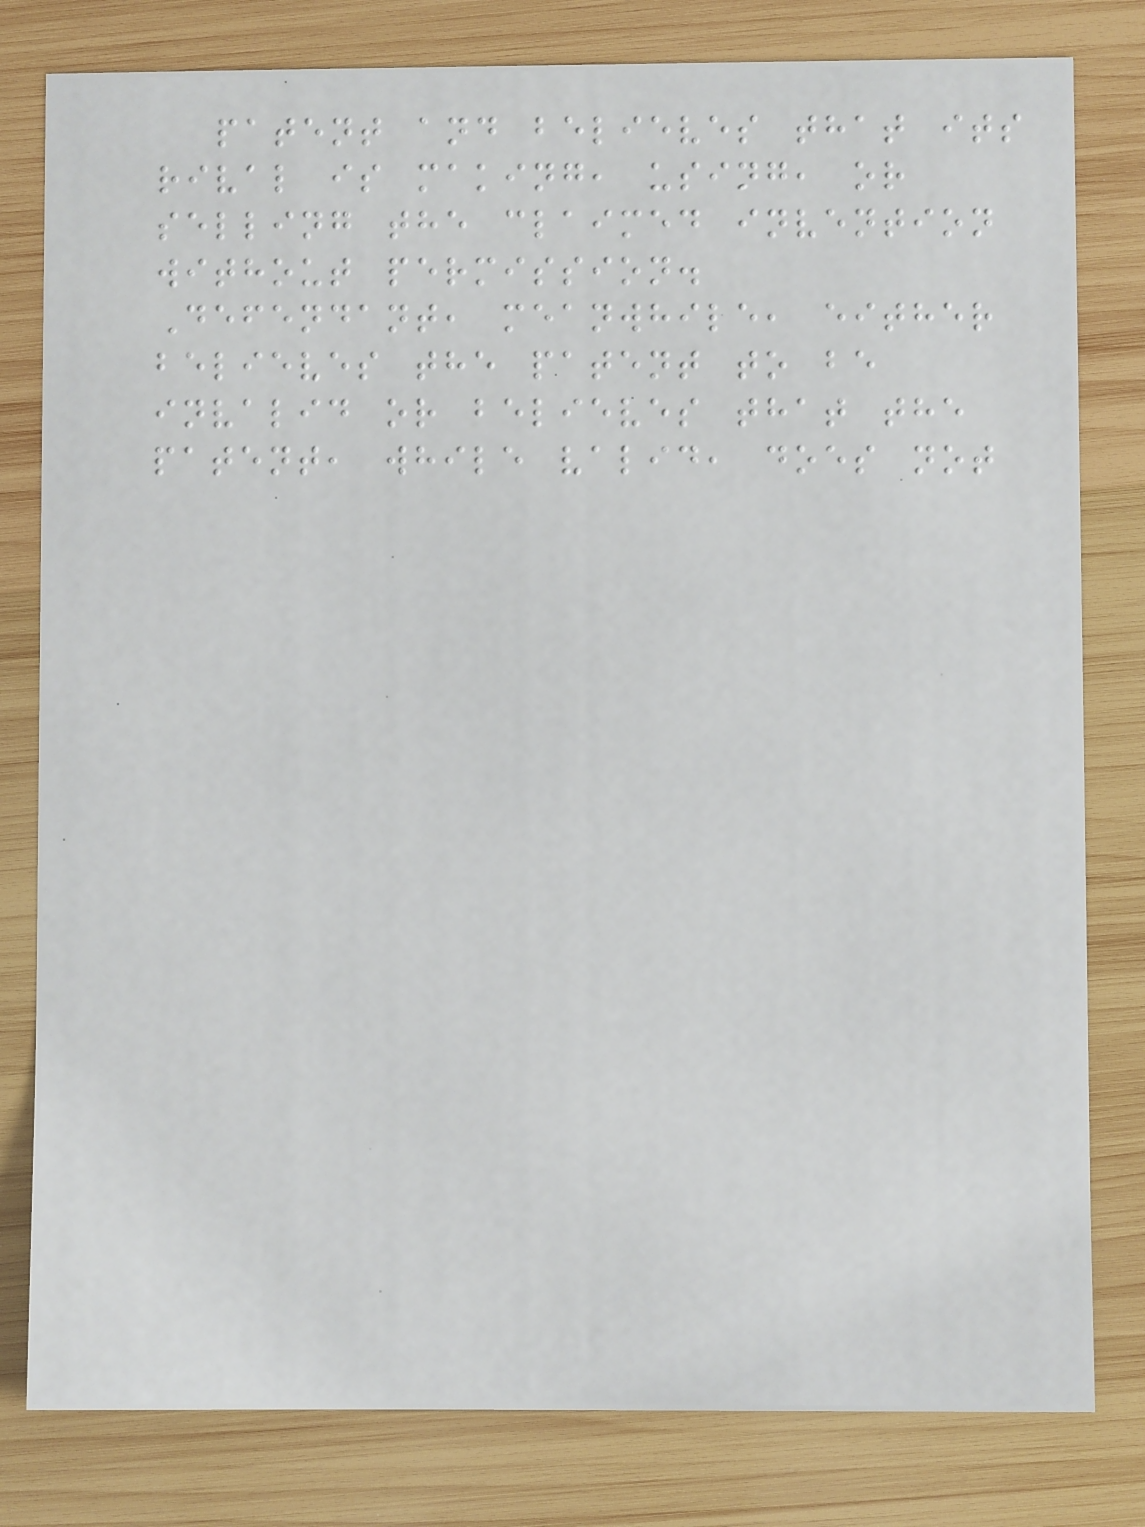patent and believes that its
rival is making, using, or
selling the claimed invention
without permission.
Defendant, meanwhile, either
believes the patent to be
invalid or believes that the
patent, while valid, does not
